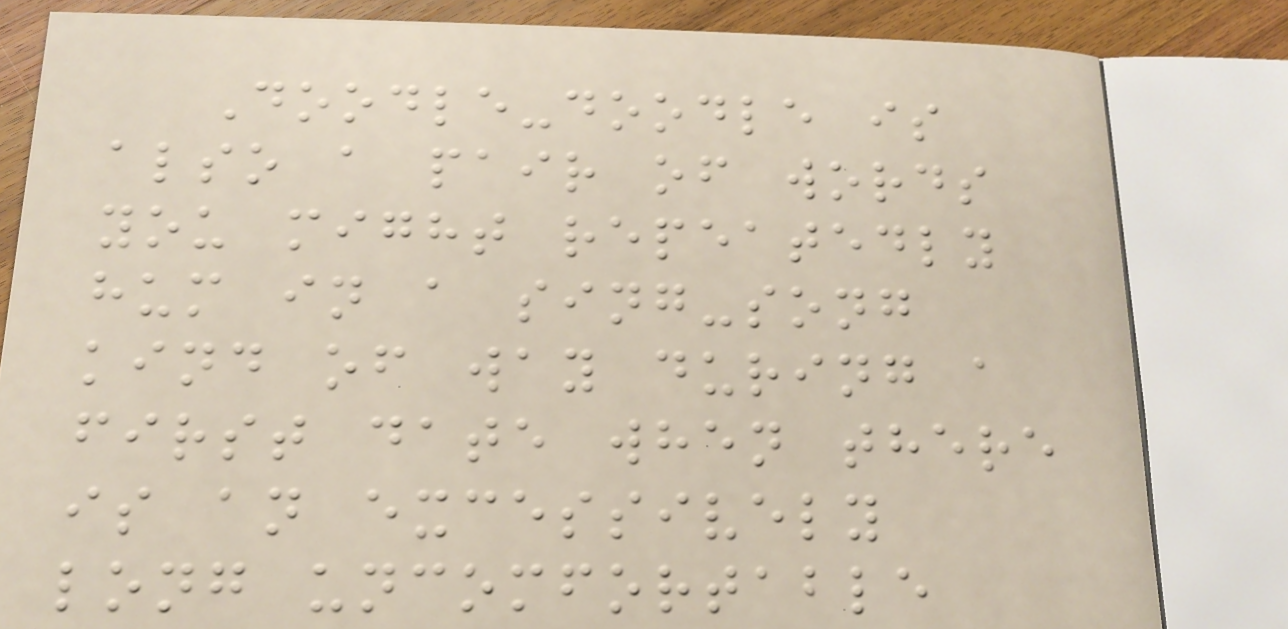Doodle-doodle is
also a pair of words
you might repeatedly
hum in a sing-song
kind of way during a
first date when there
is an excessively
long uncomfortable
